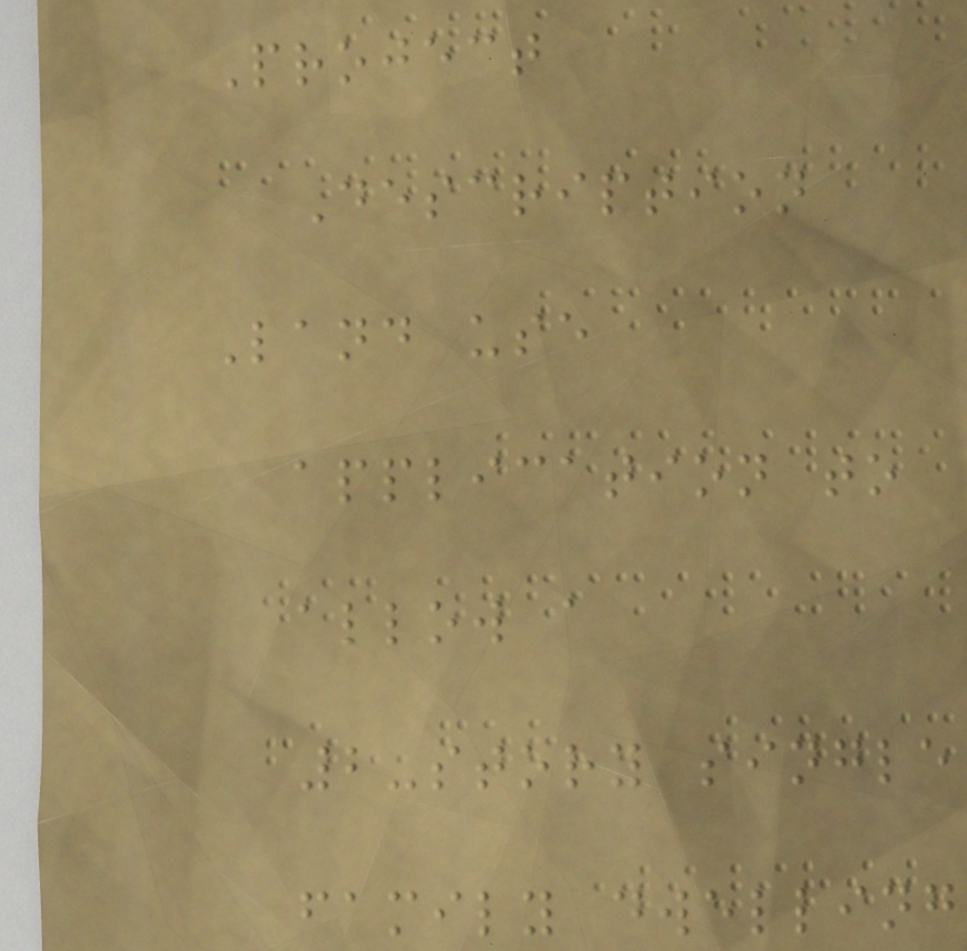Project
Description
Land use
application to
allow a
2-story single
family dwelling
